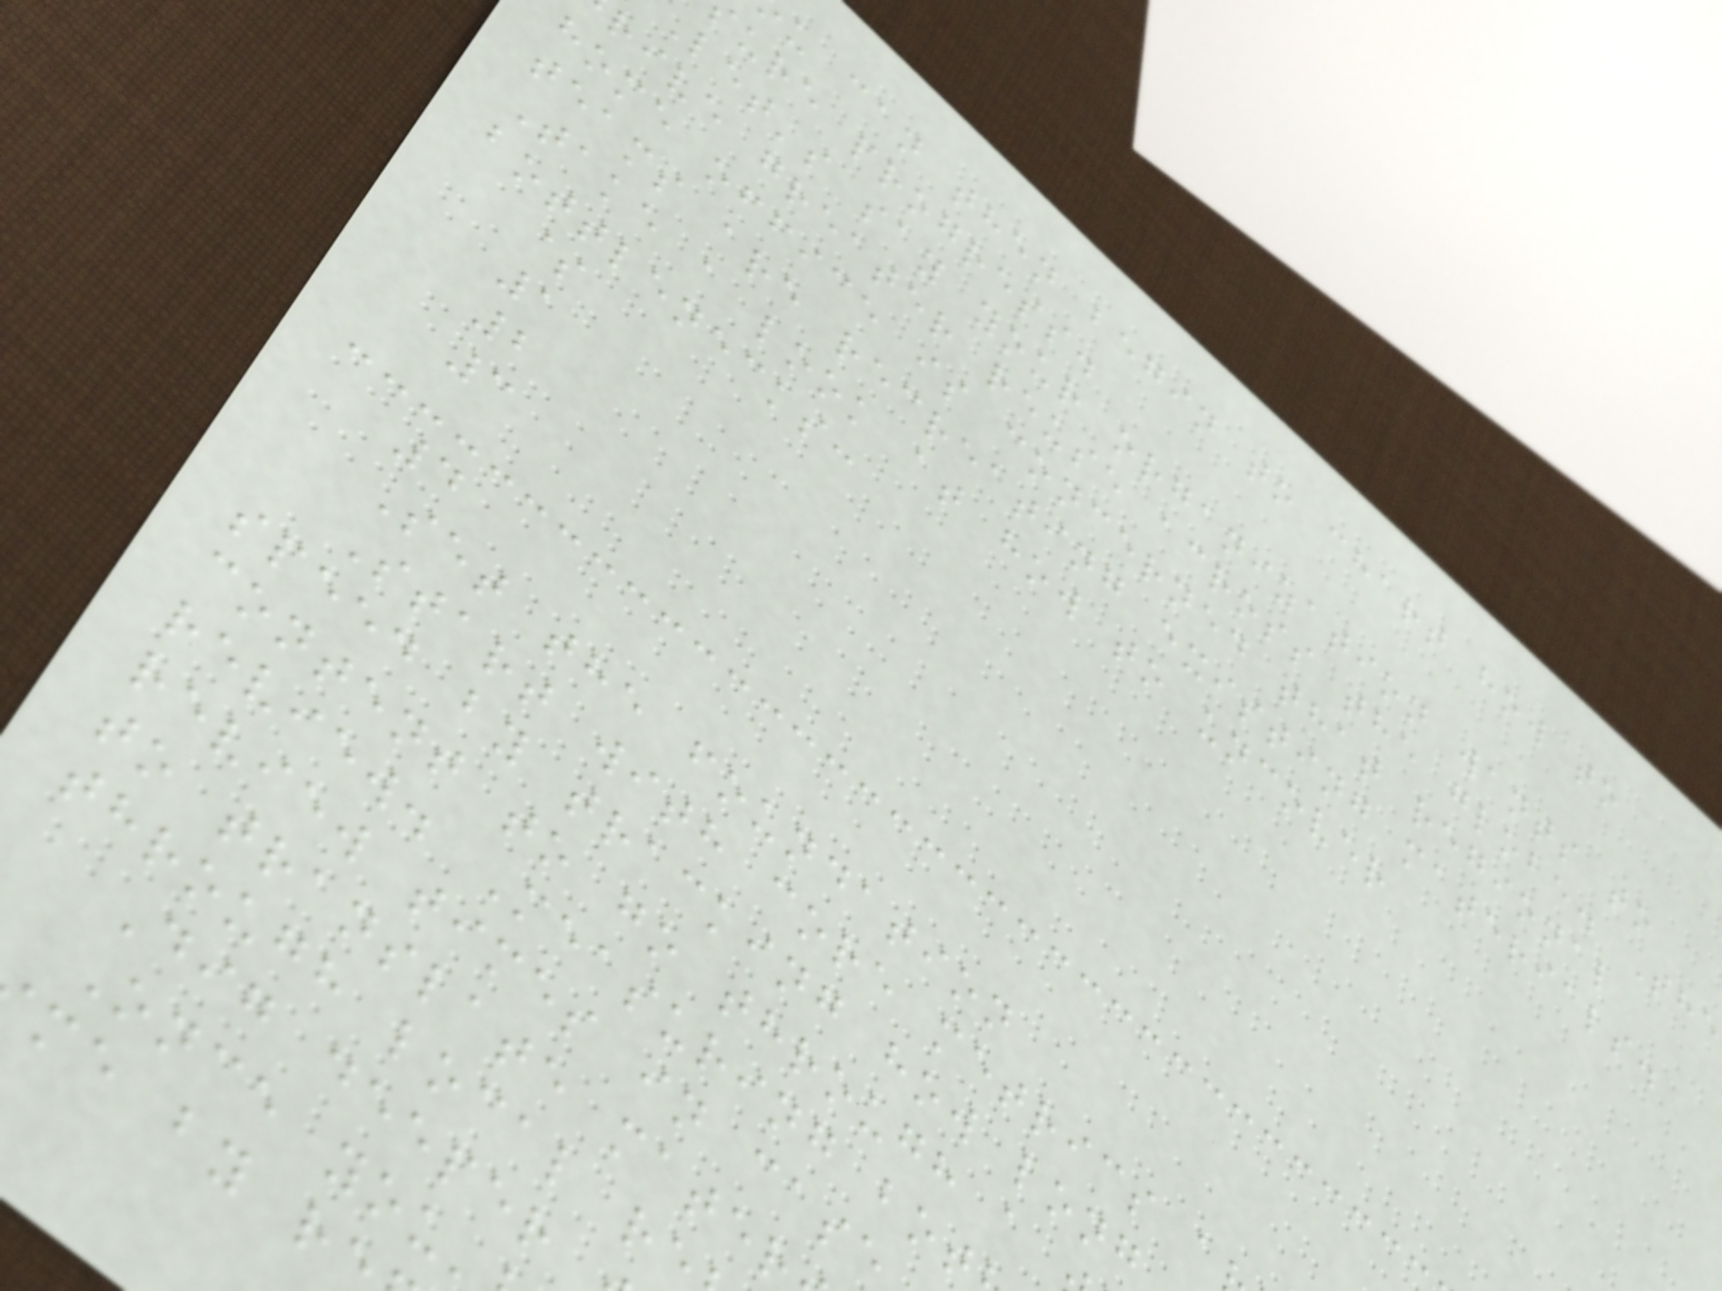u can then begin to chart how to
ure progress.
Let's say your organization wants to
rive greater reuse across the globe. The
home office is concerned that regional
teams are recreating existing materials.
Take a look at how to uncover
bottlenecks:
$
1
2
3
4
Set the foundation
Start with core metrics a
speed by tracking how long
content to go through a
review. Measuring bot
review times in case
to translate mater
through local re
Dig deeper
